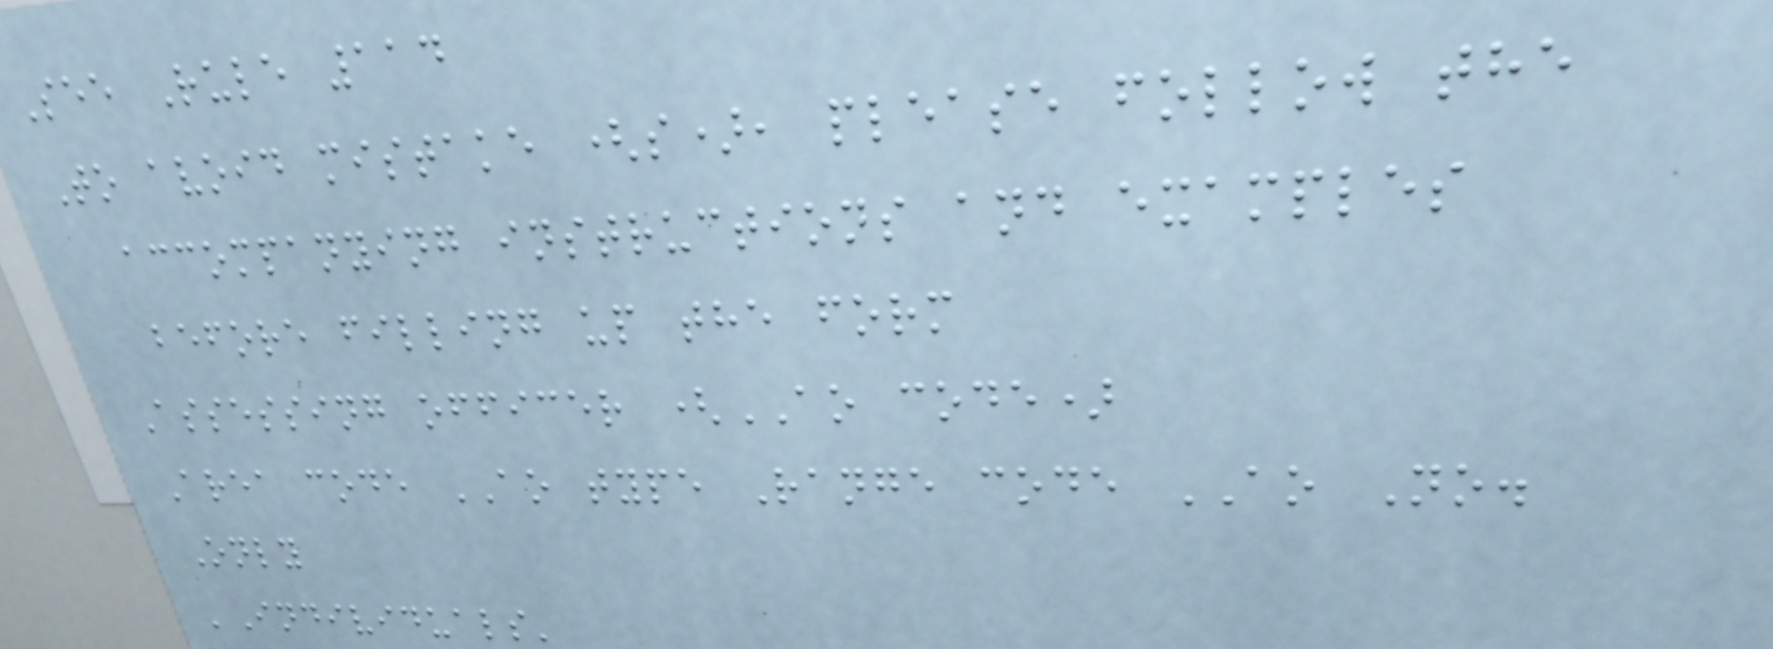See Rule 114
To avoid mistake (s), please follow the
accompanying instructions and examples
before filling up the form
Assessing officer (AO code)
Area code AO type Range code AO No.
Only
'Individuals'
